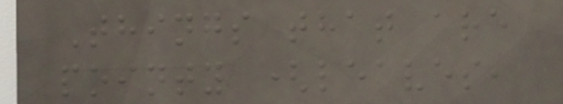Things that are
pointy (leaves,
